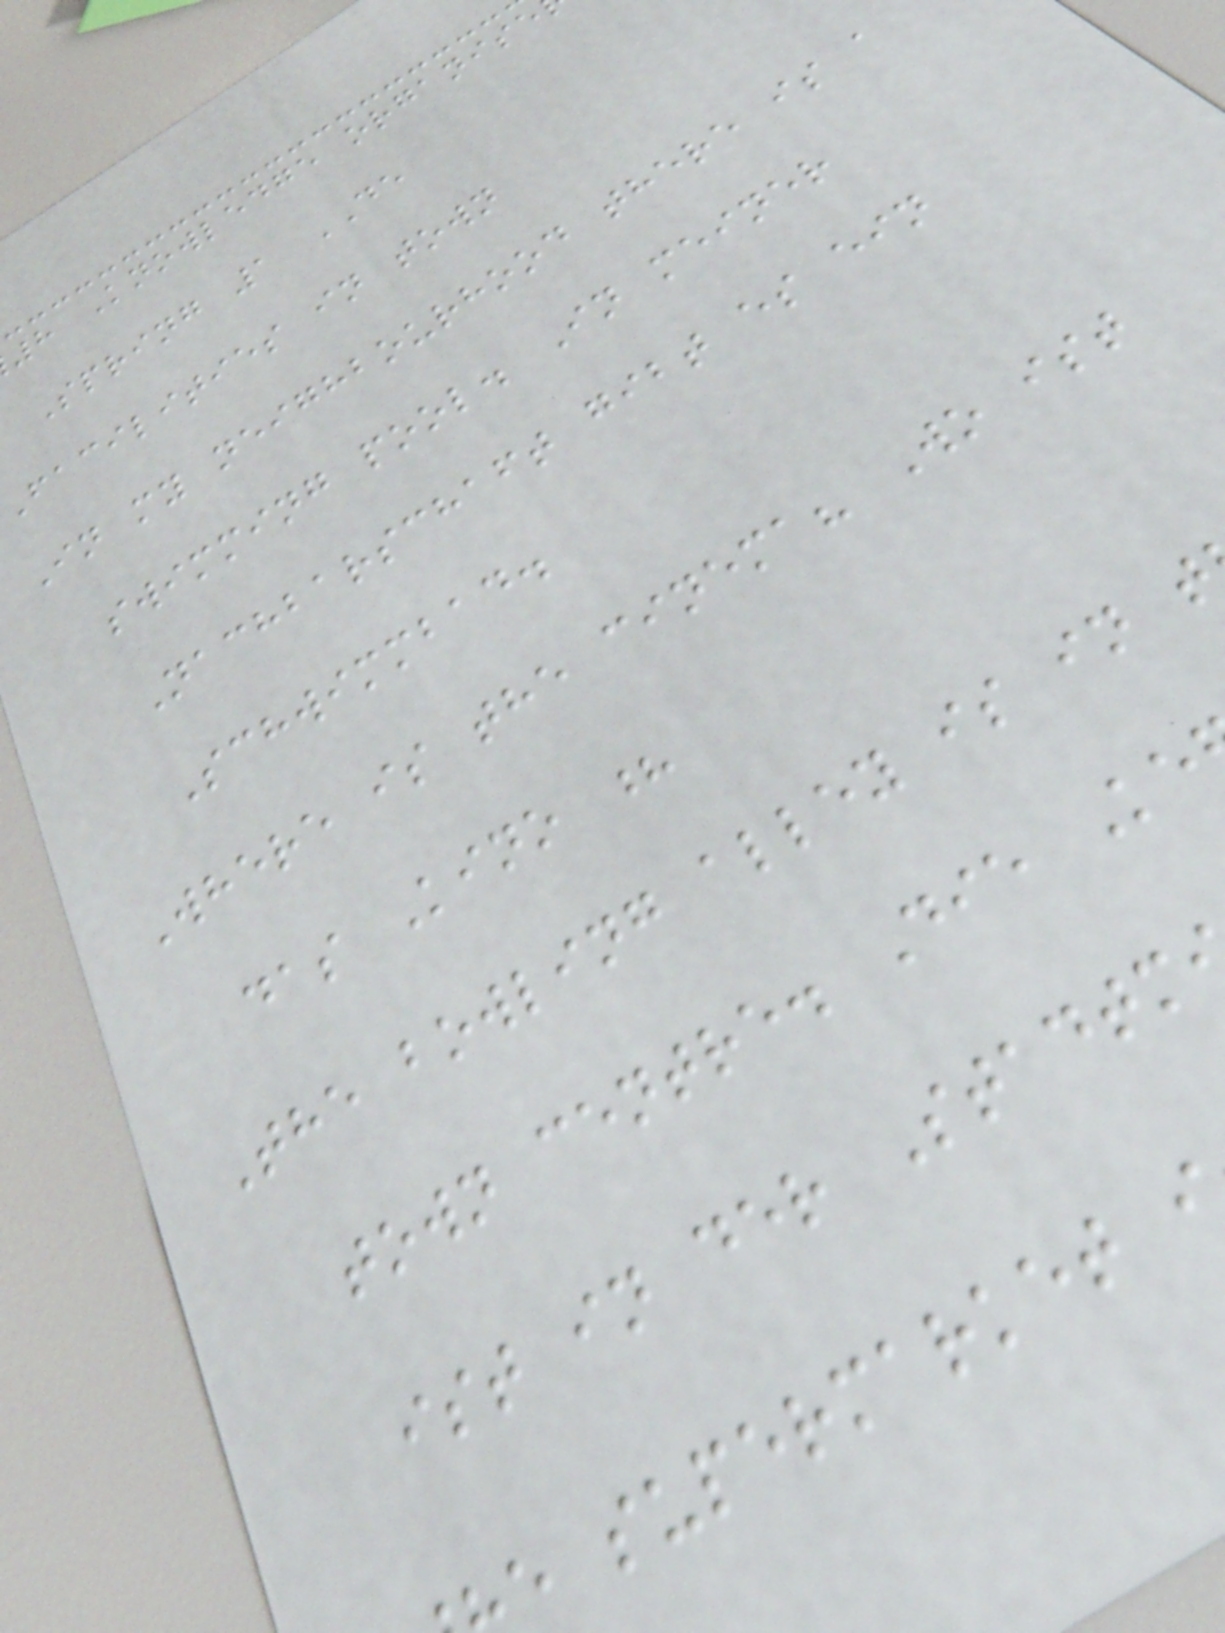8 Knowledge organise
Spring 1 DE
Facilities in town
In my neighbourhood there is a
swimming pool. In meiner
Nachbarschaft gibt es ein
Schwimmbad.
Where is the cinema? Wo ist
das Kino ?
The bowling alley is in t
town centre. Die Ke
ist in der Stadtm
e supermarket
